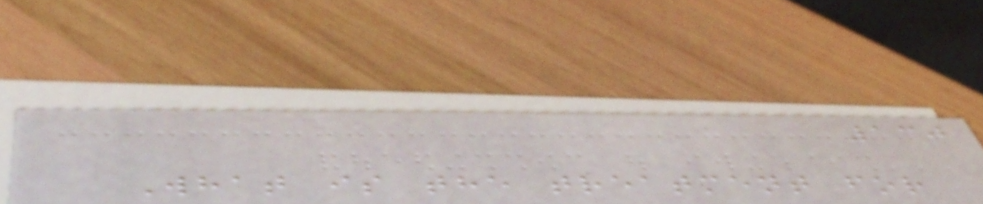130
What is the treatment for
